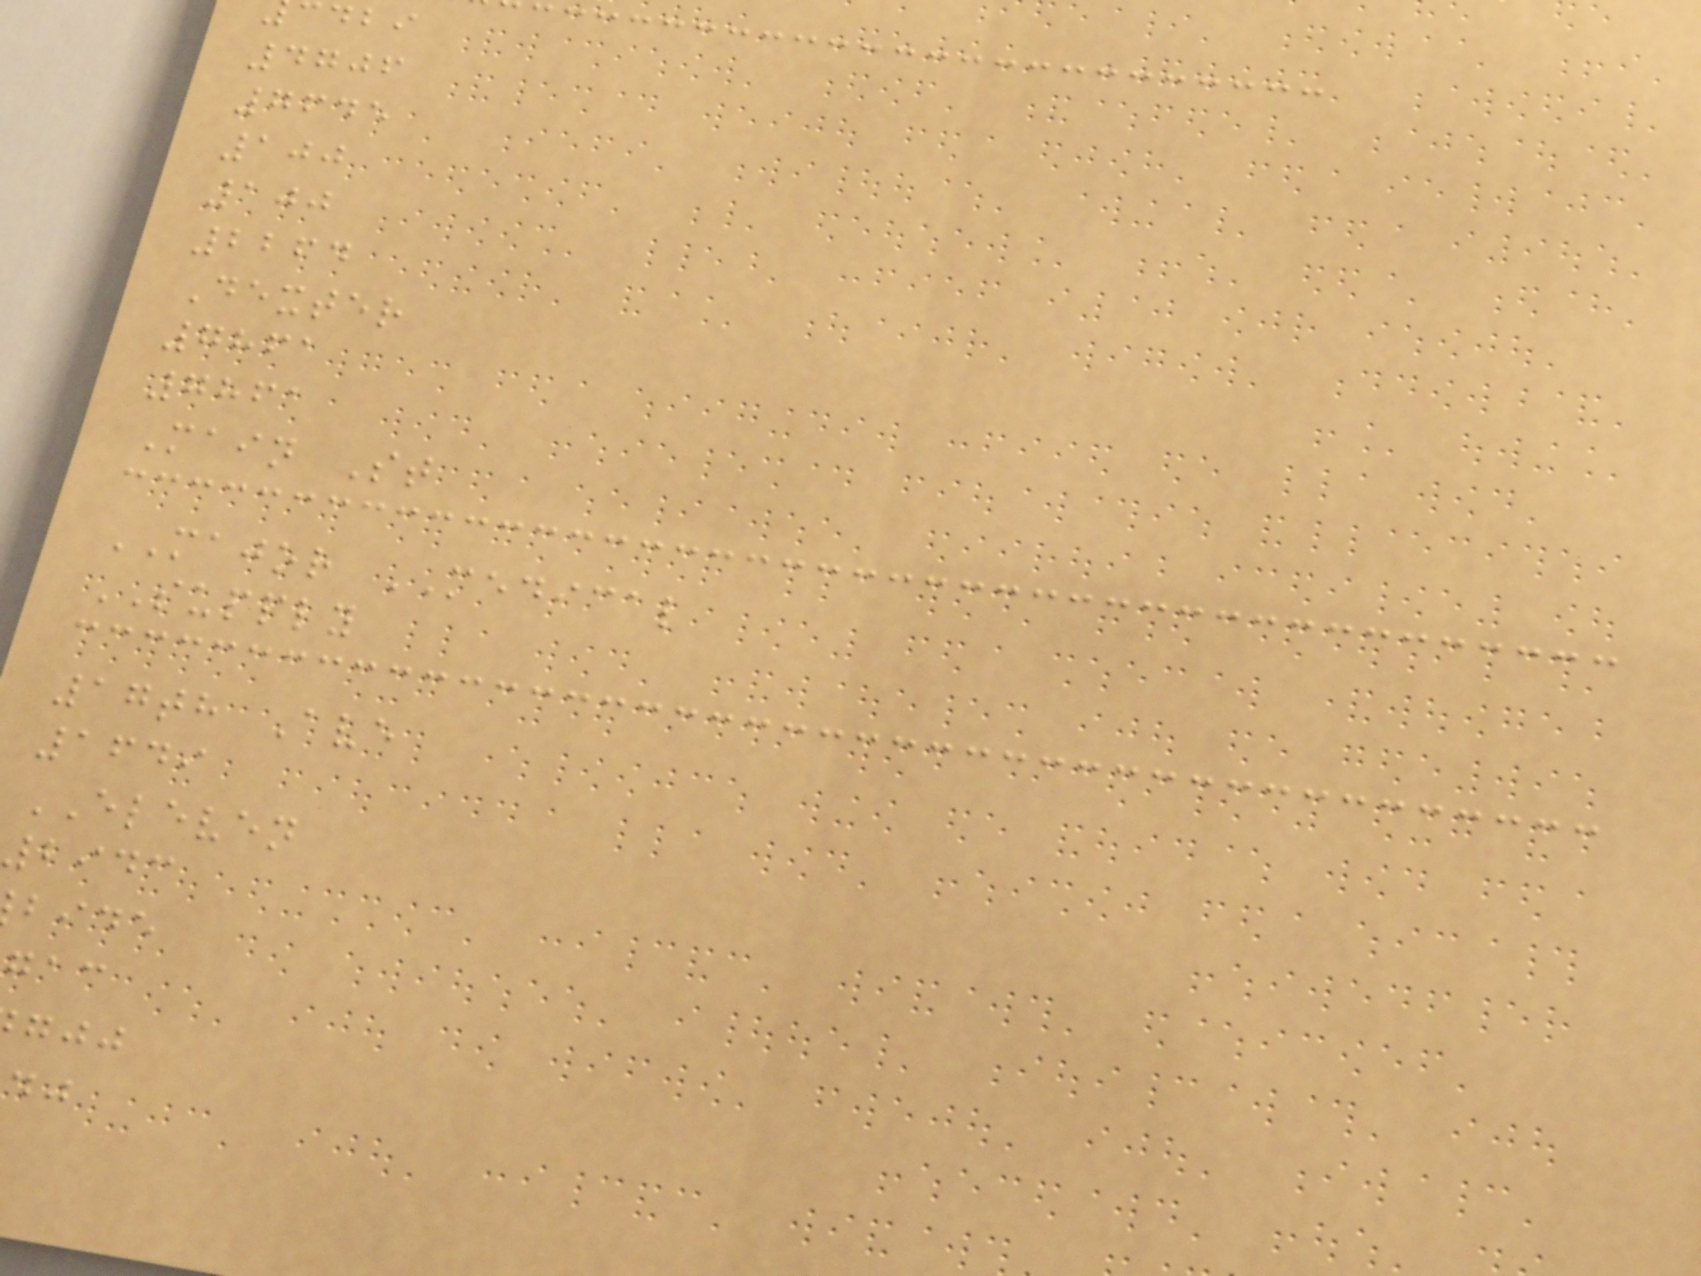4706
7645
100
100
2264
Dexter
7861
7861
Main St
MAJOR MEDICAL
SUPPLY
17th Ave
1649
ELEVEN
2943
bide
